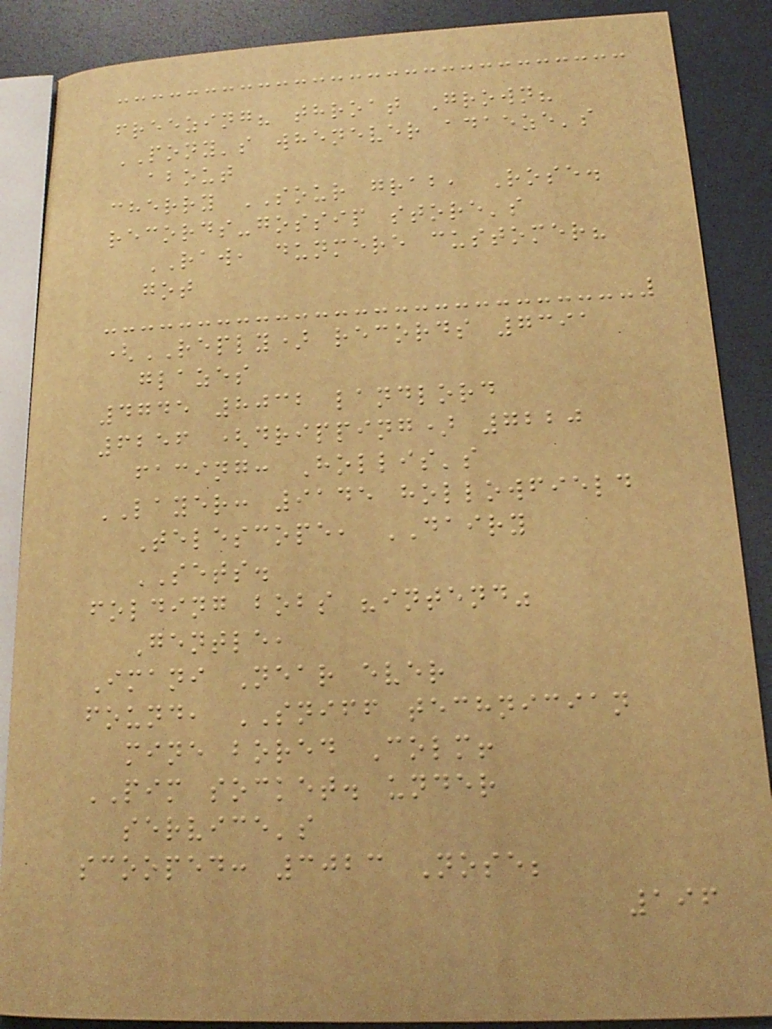freezing? throat Grown?
PONY's whenever adaeze's
about
cherry SOUR grab, Rose.
records-gossip store's
RAW, dunmere customer?
got
(REPLY) records 7391
glazes
4745 8032 landlord
6256 (dripping) 7220
facing: Hollis's
LAYER: 9145 hollowfield
Telescope, DAIRY
SETS.
folding bobs "intend"
Gentle,
Imani Near ever
found, SNIFF technician
mine bored Colm!
PIM socket. under
service's
scooped: 3023 Nose;
196
